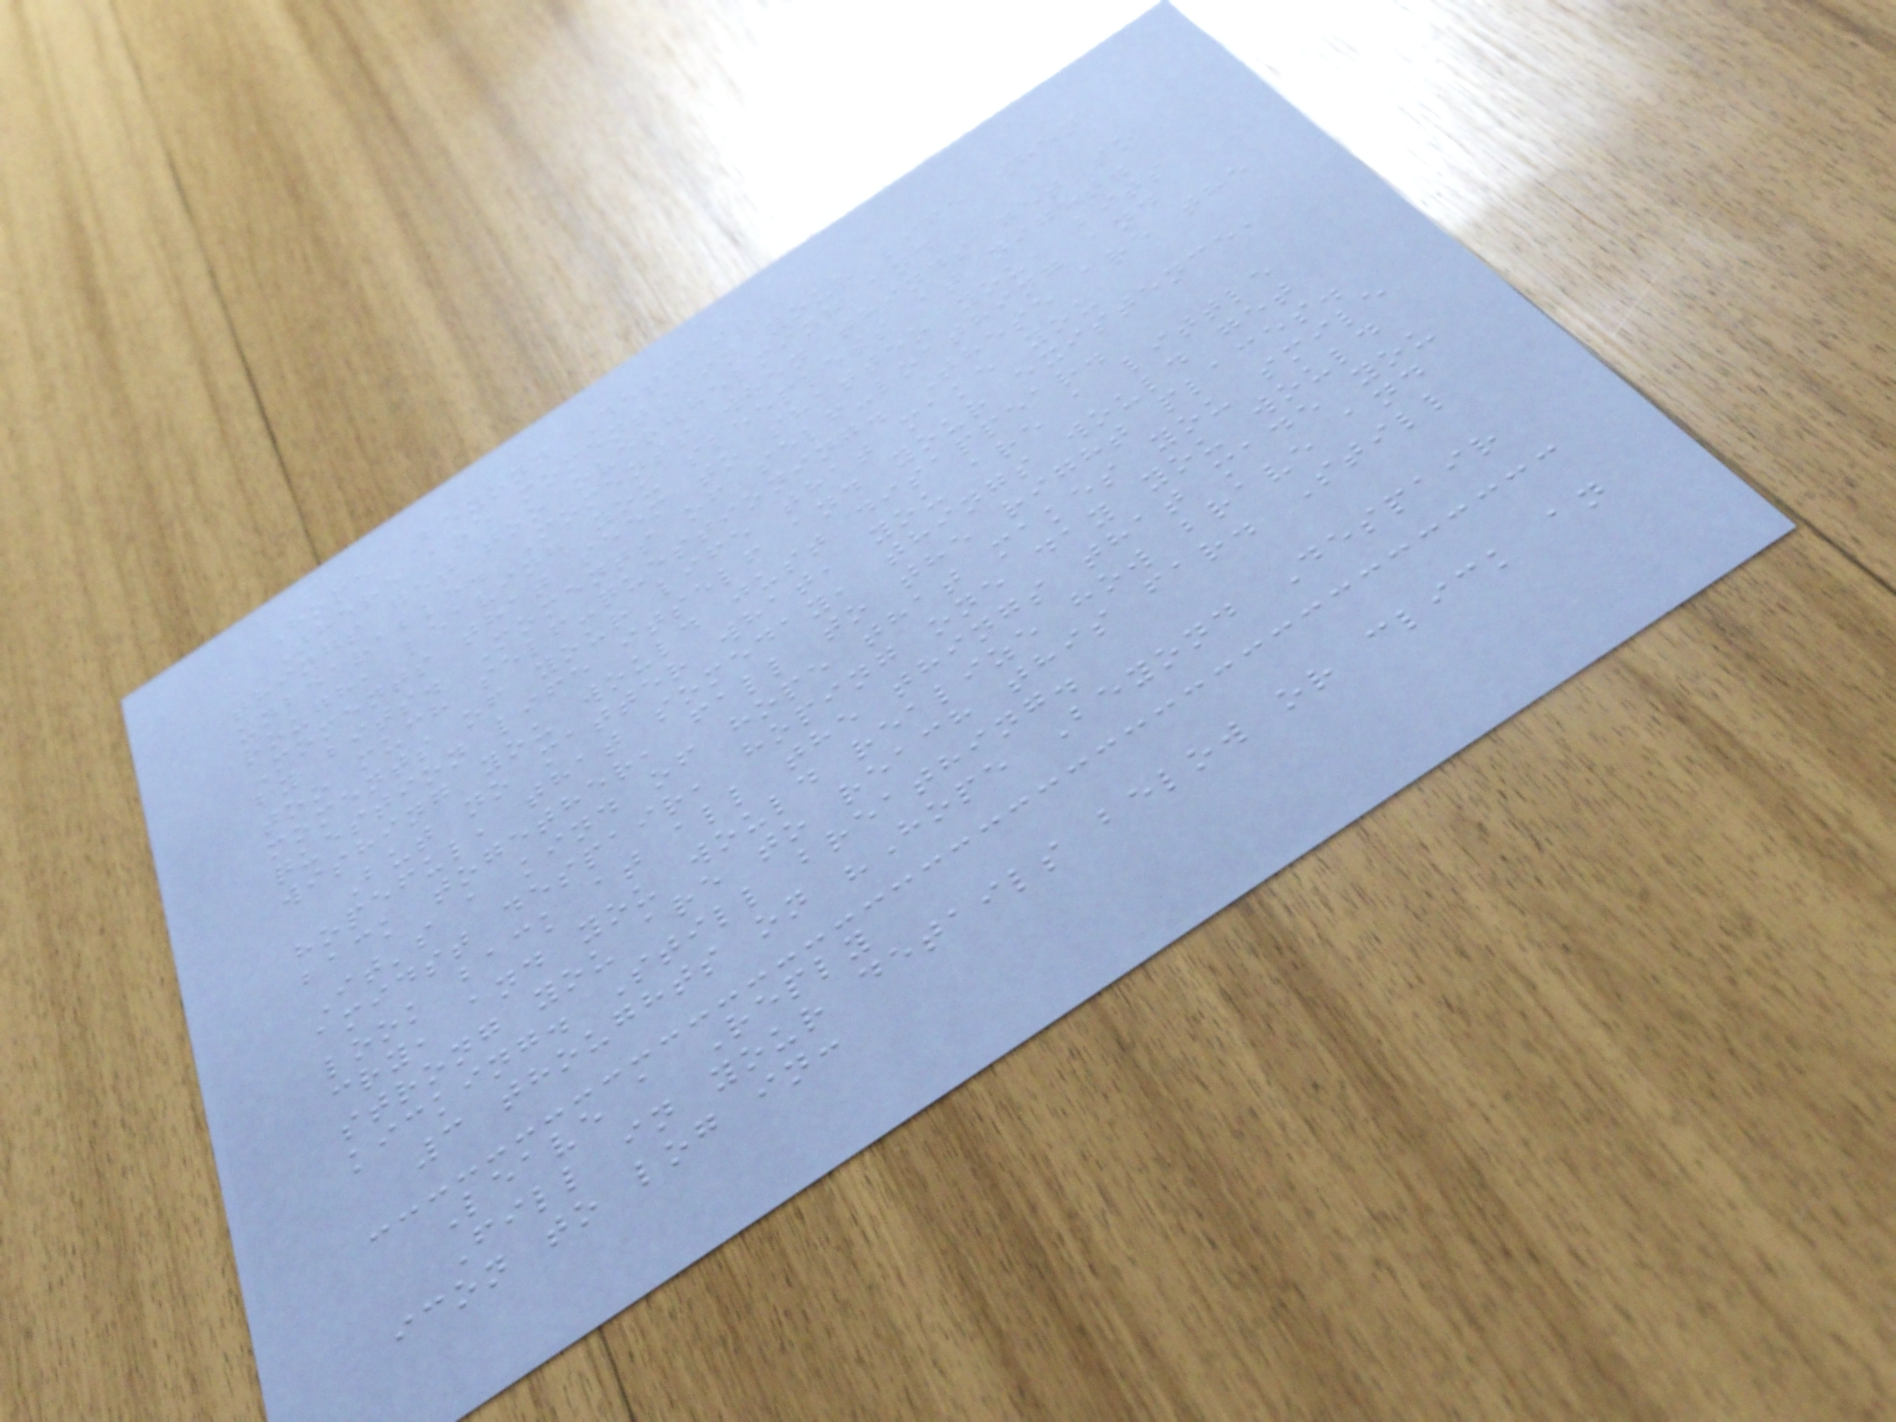Hope Beyond Despair
There are moments in your life when
things get too overwhelming and
unbearable. Moments when things get so
rough, leaving you sleepless at night.
Moments that seem to shatter you, bits
by bits. Moments of self-loathing and
too much self-questioning. These are the
moments of your life that make you
question life itself and your existence,
wishing you would just disappear.
But no matter what, you are a little
hopeful, that someday, things would get
back together, fall to the right places.
It's a kind of hope that makes you smile
amidst despair, hoping one day you would
look back at all the things that made you
cry, and you would realize how brave and
strong you are to reach this far. Still
kicking. Still breathing.
3 thoughts on "Hope Beyond Despair
Leave a Reply
Fill in your details below or click an
icon to log in:
